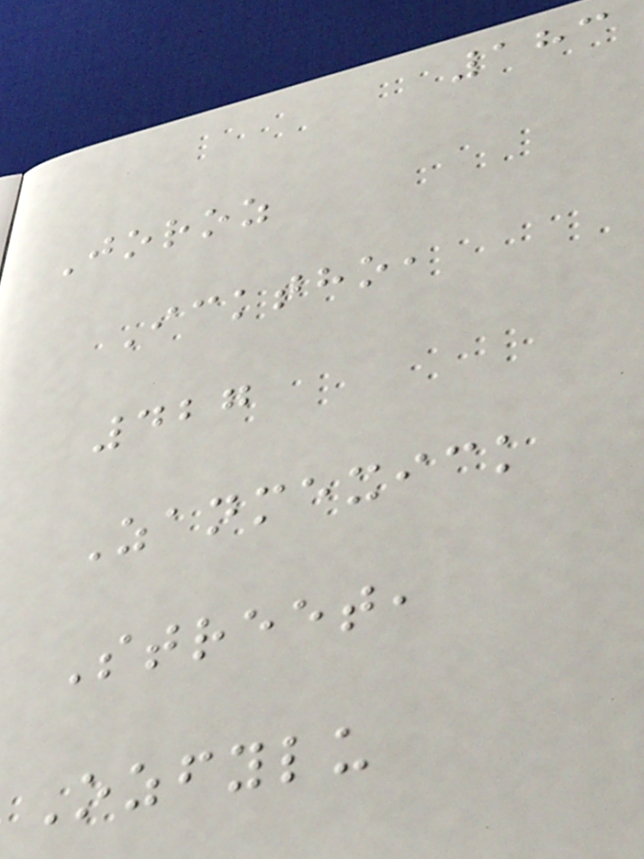183
Joroz
Icktho,
427
Zanmexick
Street,
Ozfylu
